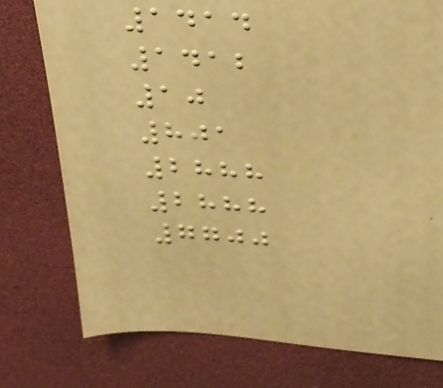1414
1412
10
801
2888
2888
7700
